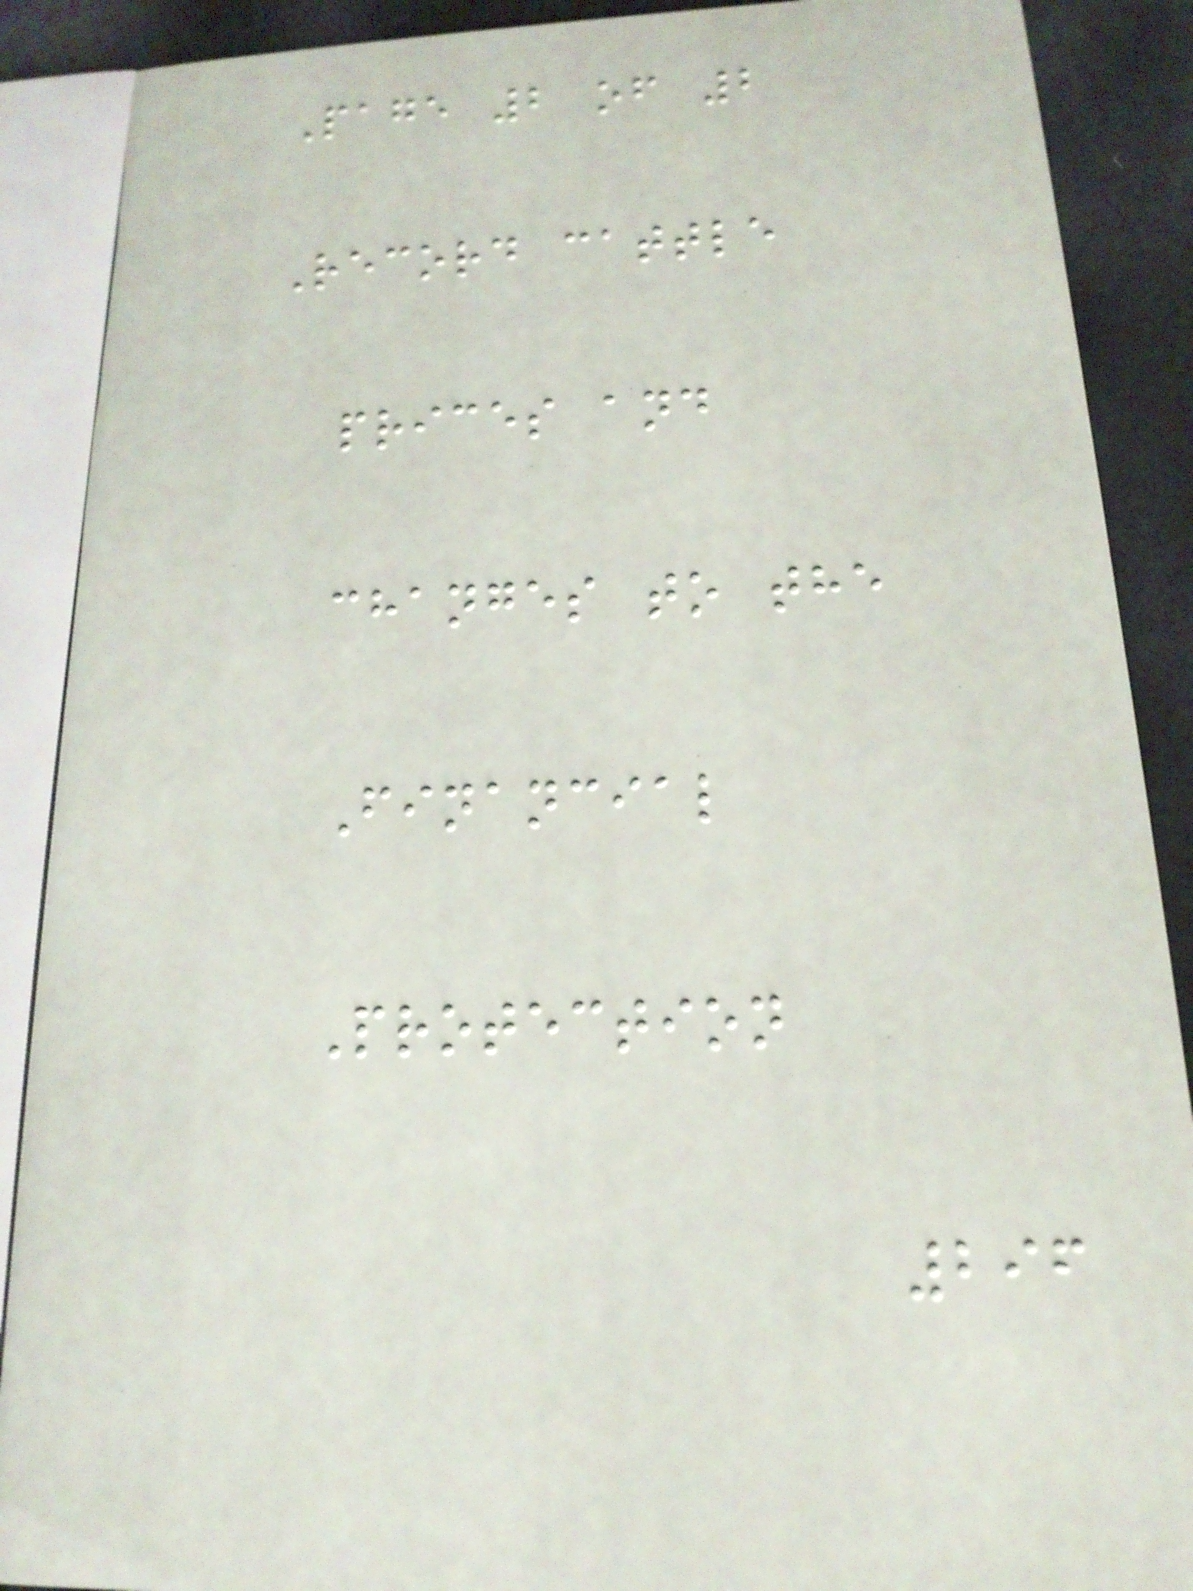Page 2 of 2
Record cattle
prices and
changes to the
Financial
Protection
296
